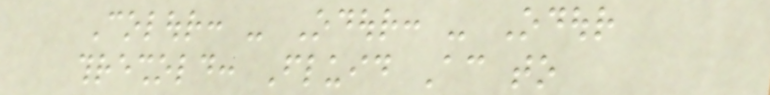Colour: - Odour: - Odour
threshold: Fluid According to
